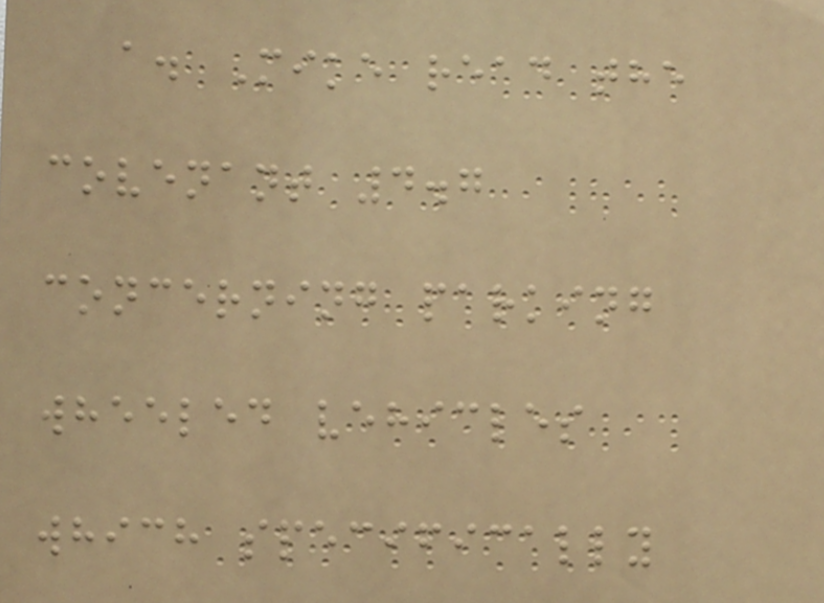a. Mike read the
covenant 4.7
concerning parking
wheeled vehicles
which specifically
